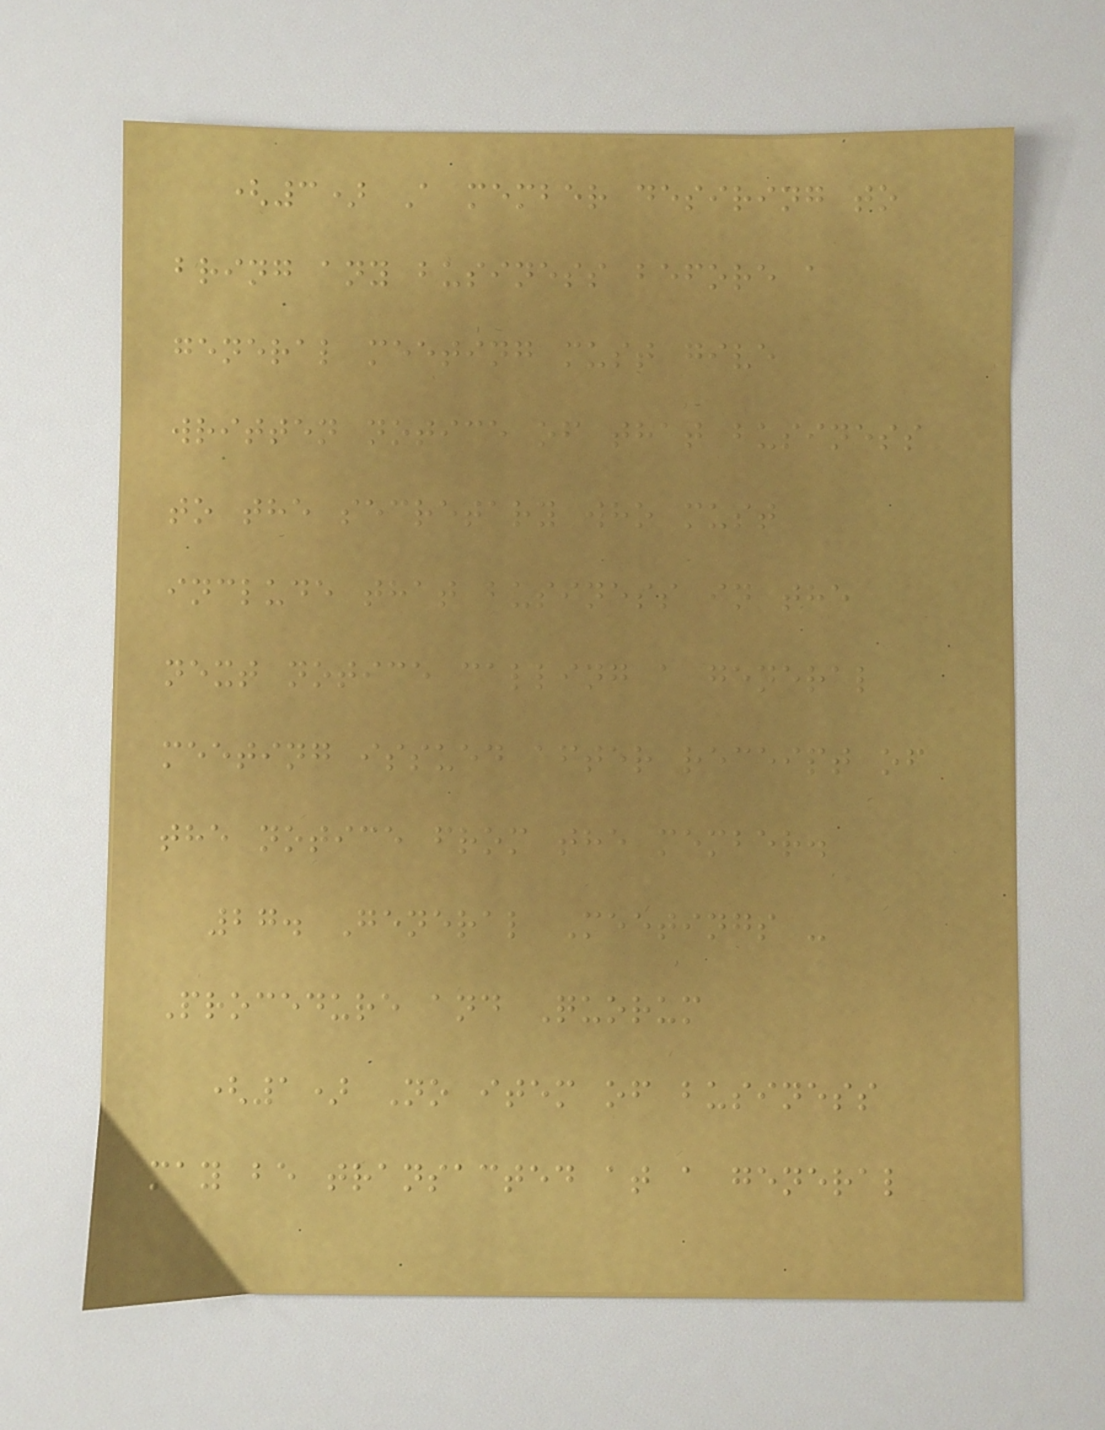(3) A member desiring to
bring any business before a
general meeting must give
written notice of that business
to the secretary who must
include that business in the
next notice calling a general
meeting issued after receipt of
the notice from the member.
27. General Meetings -
Procedure and Quorum
(1) No item of business
may be transacted at a general
